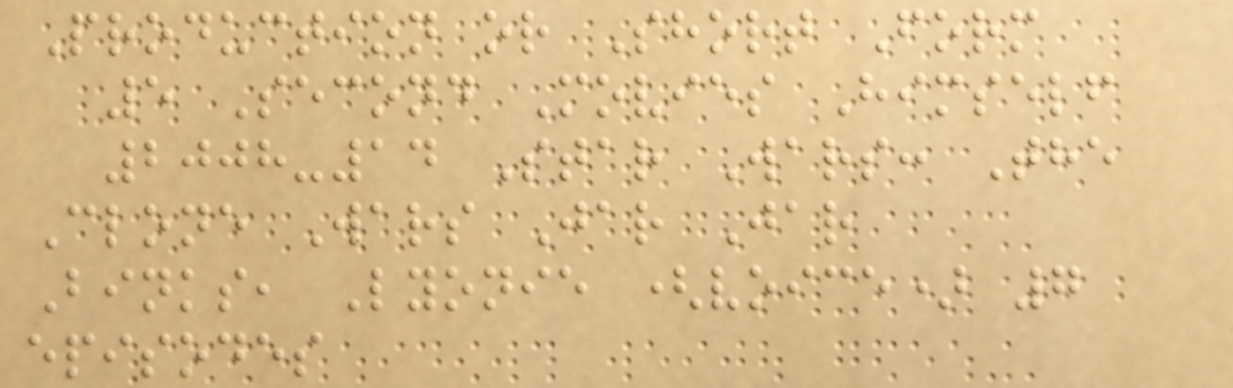Production or Short Form
5 Second Movies Himself
2008-14 Star Wars: The
Clone Wars Jar Jar
Binks, Lyonie (voice) 7
episodes
